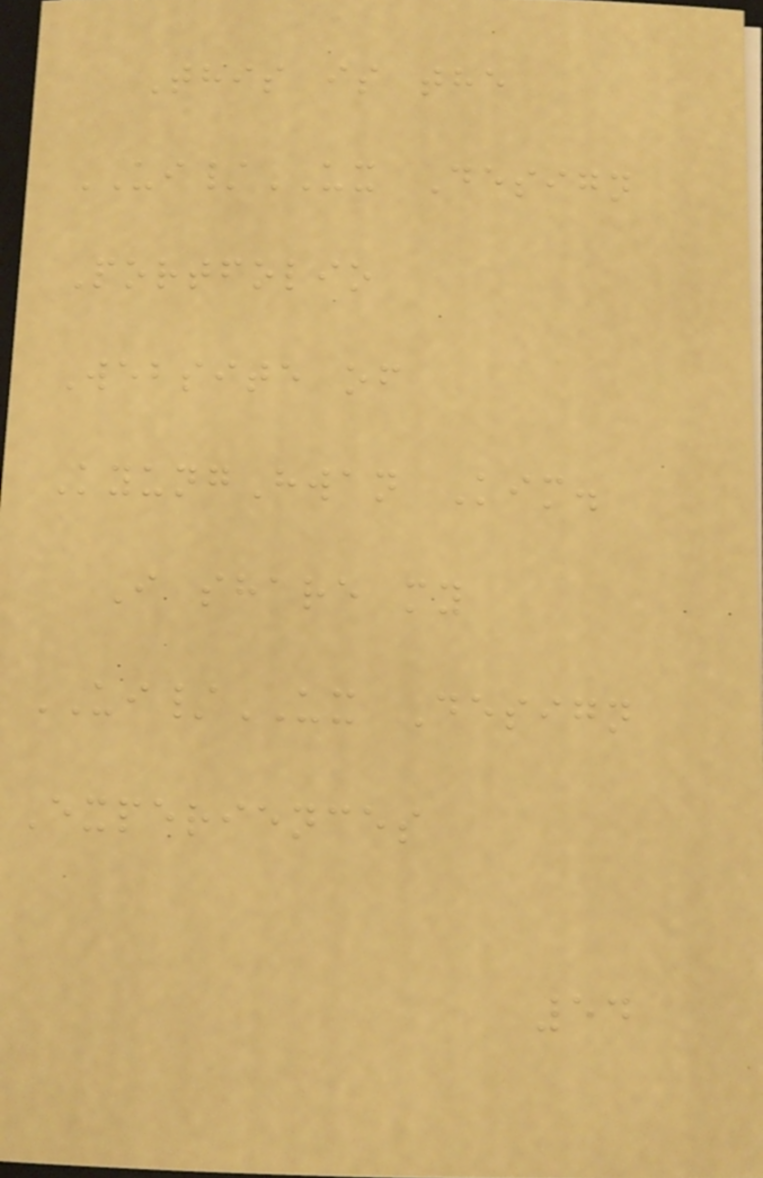This is the
UI/UX Design
Portfolio
Website of
KyungHwan Kim.
I share my
UI/UX Design
Experiences
54
